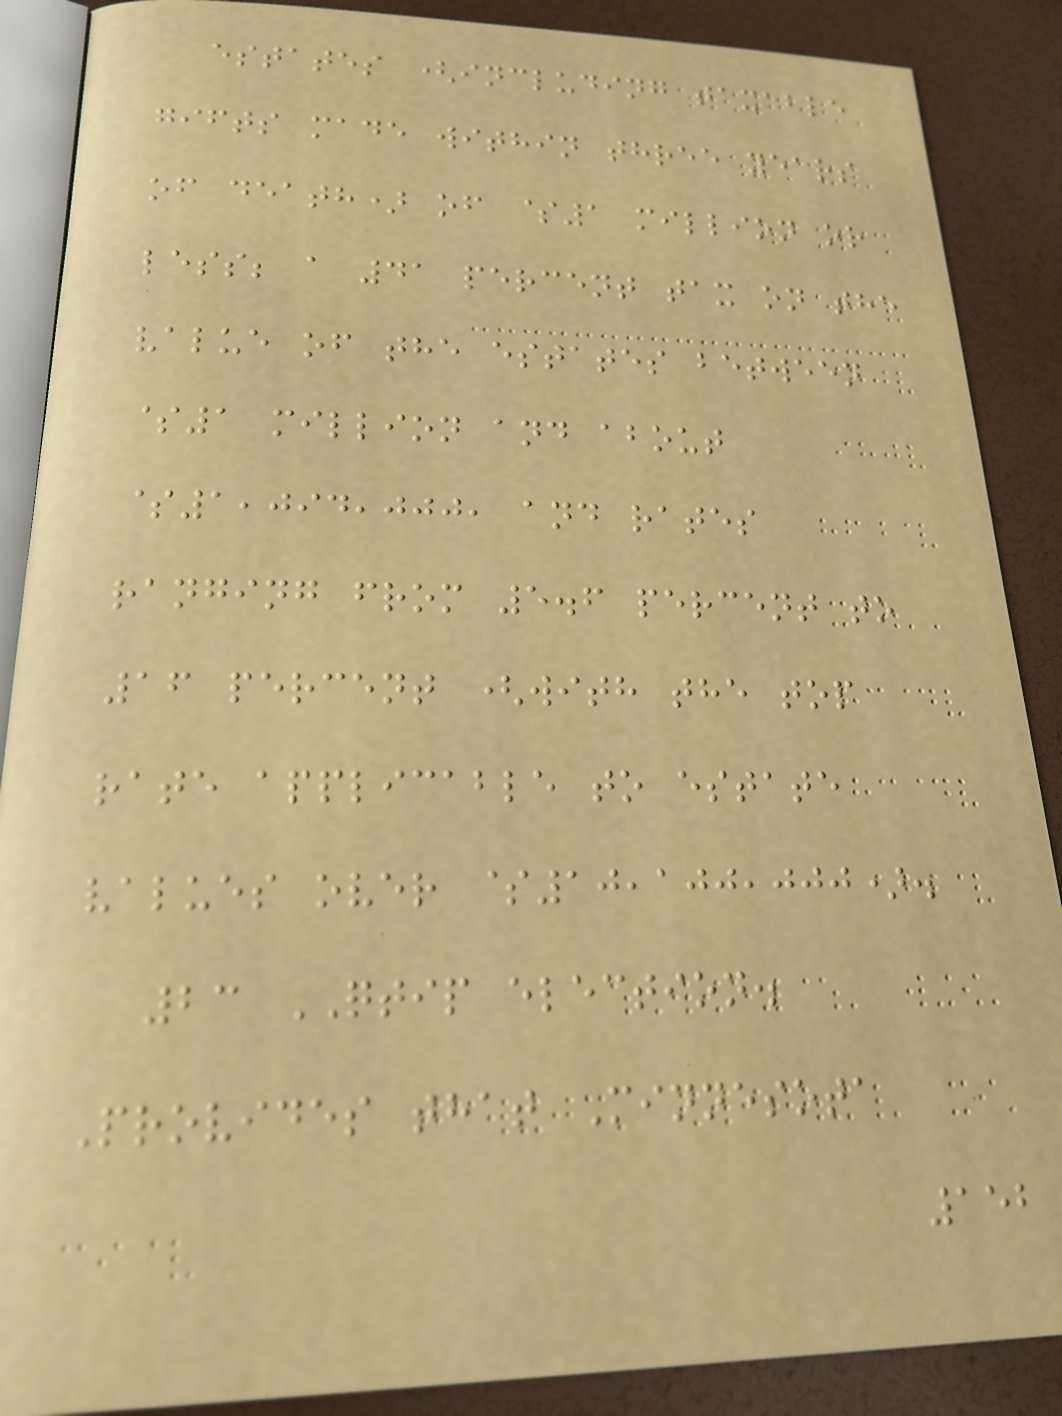estates (including taxable
gifts made within three years
of death) of $1 million or
less; a 41 percent tax on the
value of the estates between
$1 million and about
$1,094,000, and rates
ranging from 5.6 percent to
16 percent (with the top
rate applicable to estate
values over $10,100,000).
23 QTIP election.
Provides that Minnesota
152
